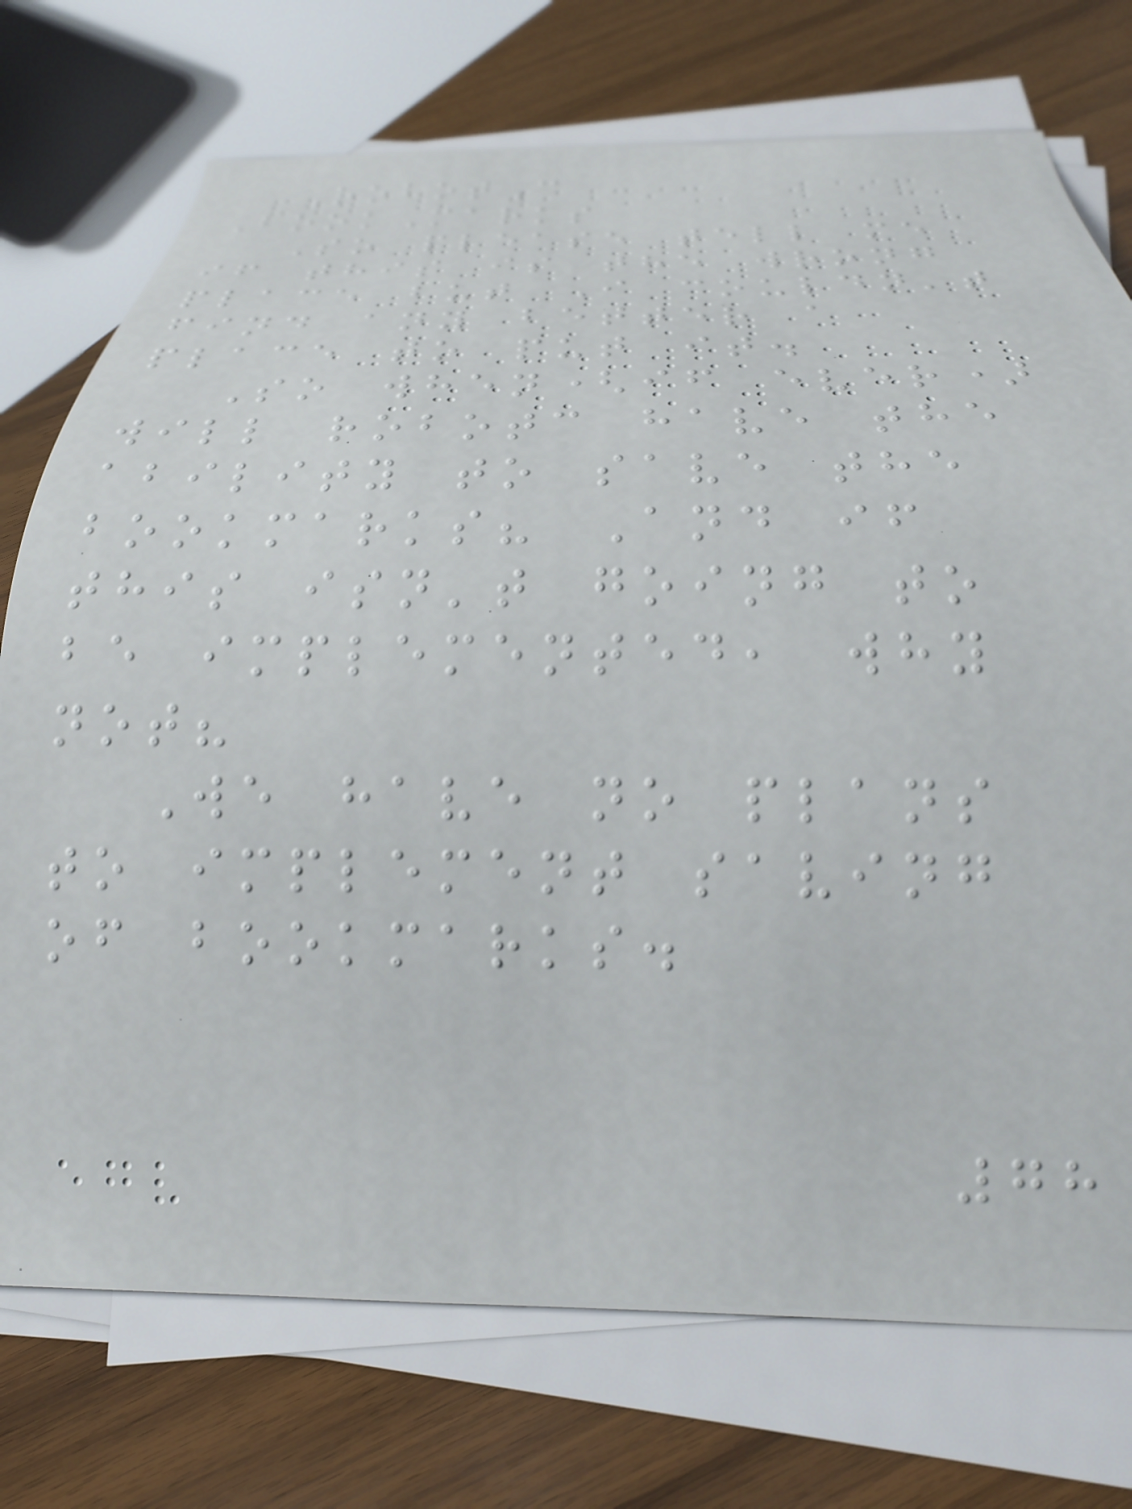RobotC
BookMarks
So please tell me
if this is the wrong
place but I couldn't
find any better a
place to put it.
So when(if ever)
will robotc have the
ability to save the
bookmarks? And if
this isn't going to
be implemented, why
not?
We have no plans
to implement saving
of bookmarks.
78
